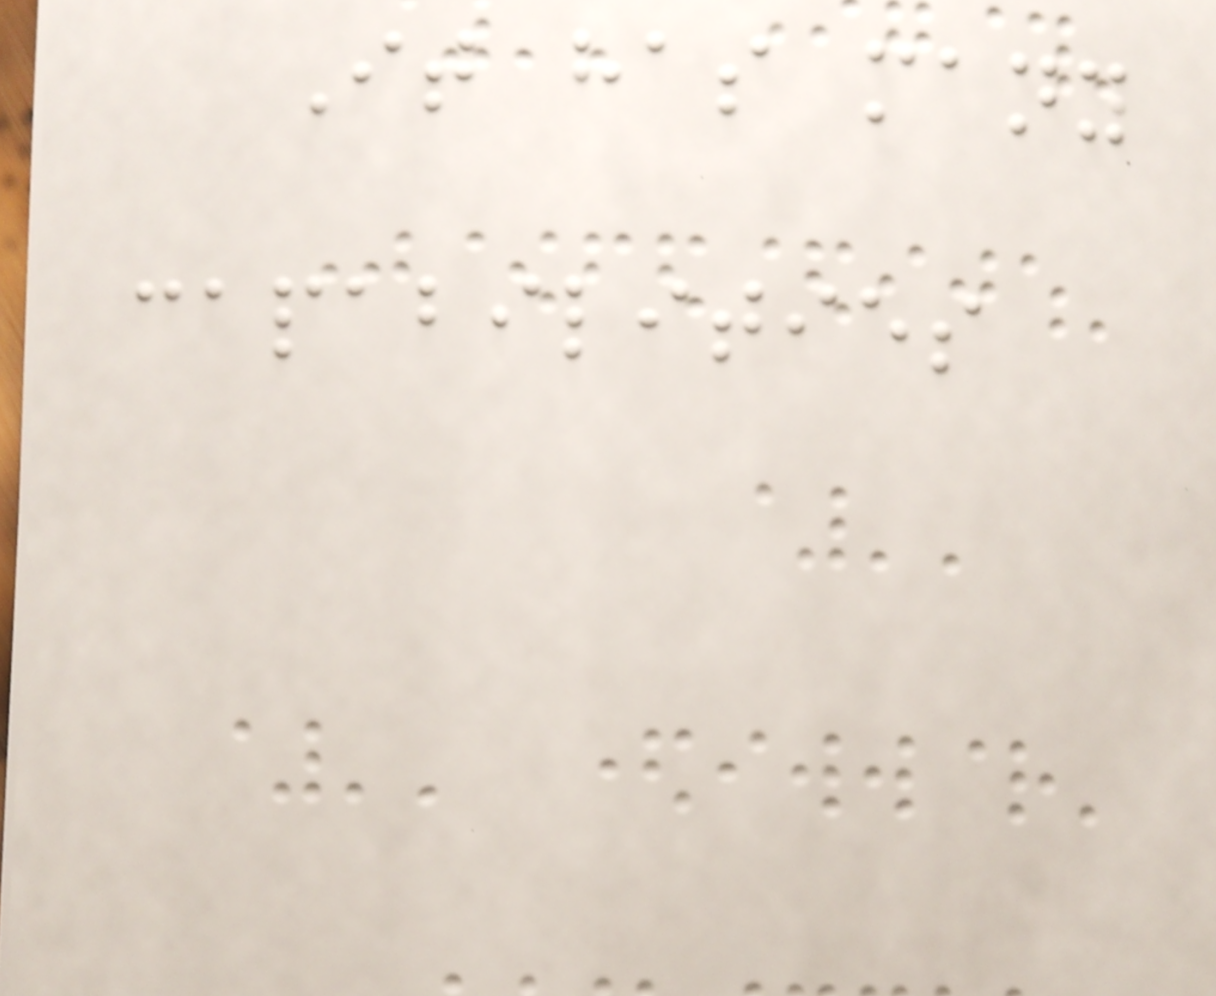It has many
capabilities
